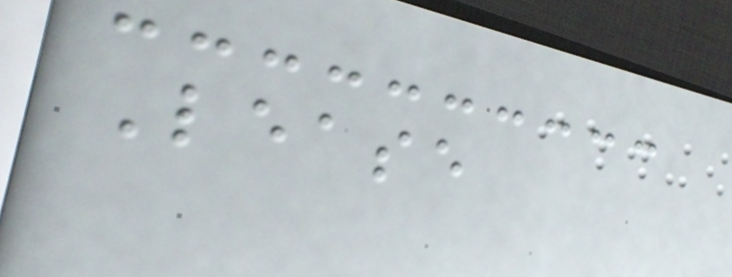Lease
